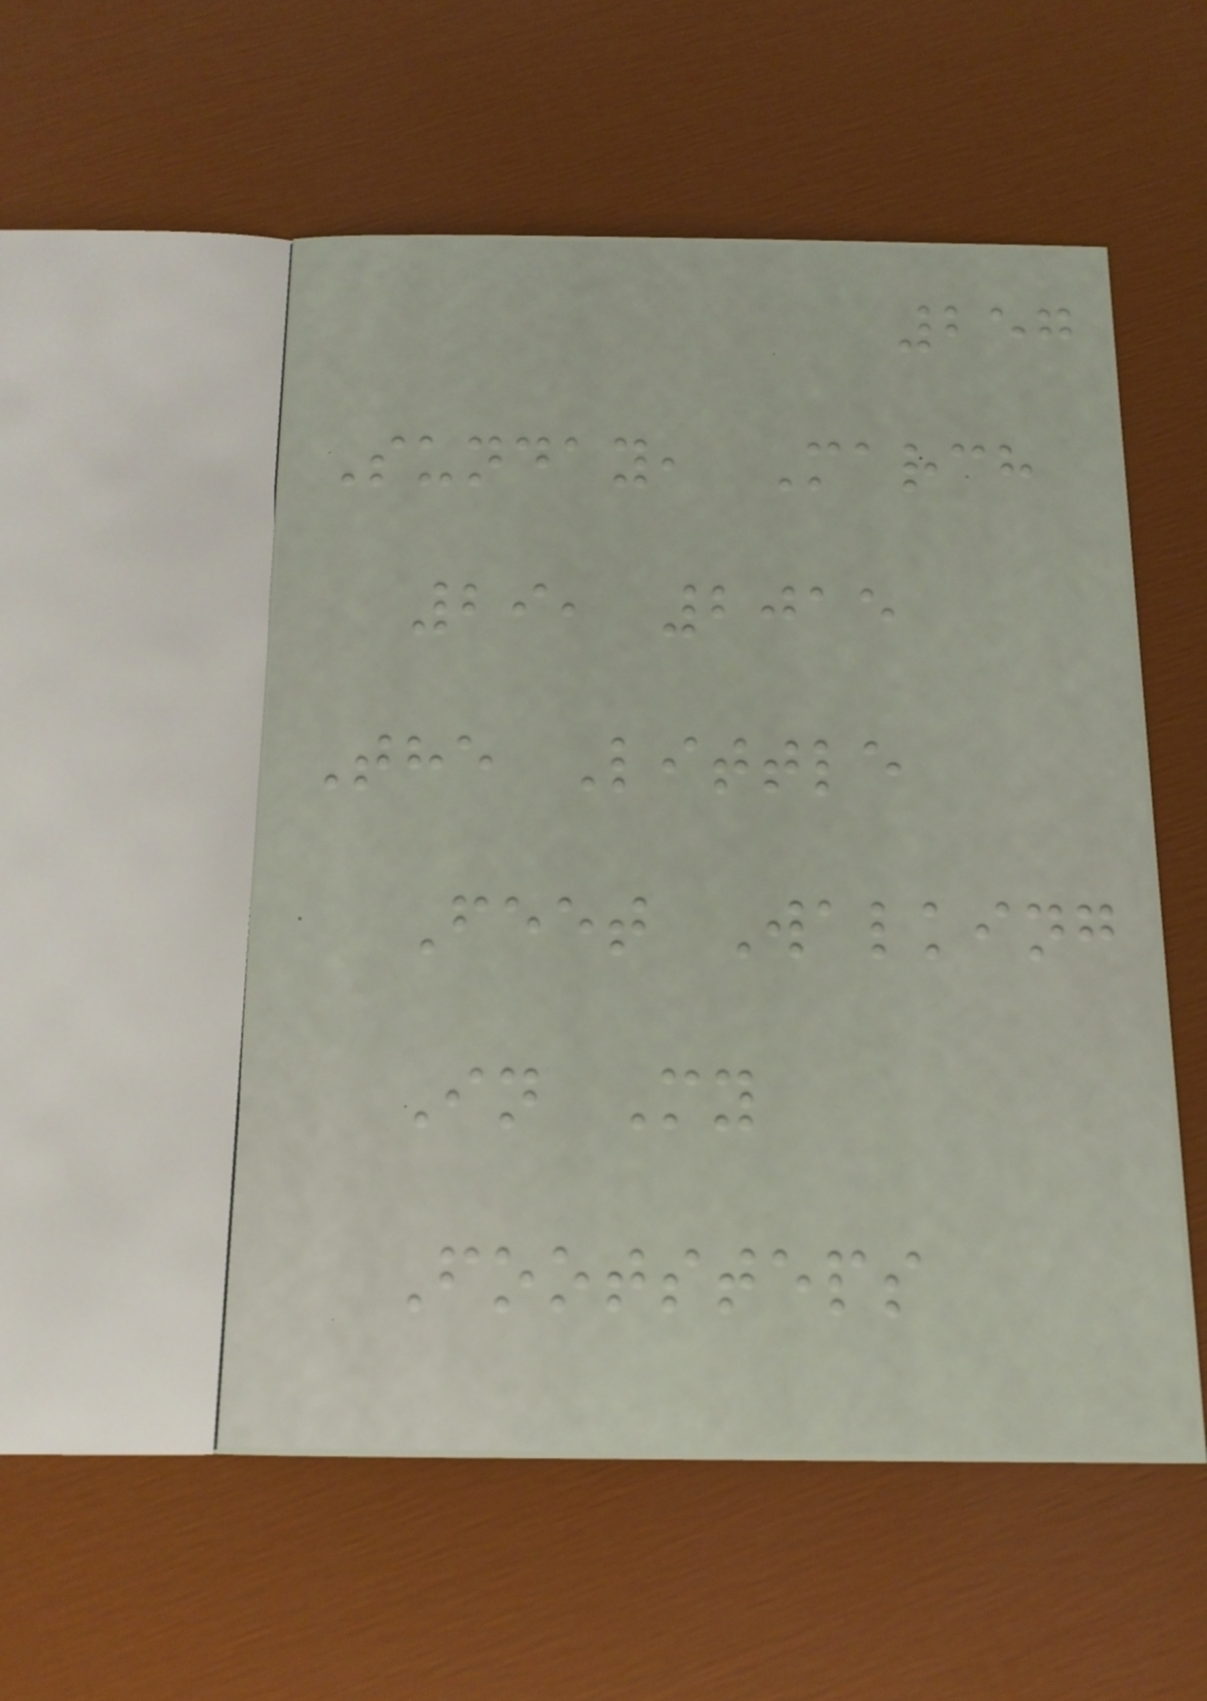257
Sunday, March
29, 2015
The Little
Feet Walking
In My
Footsteps
